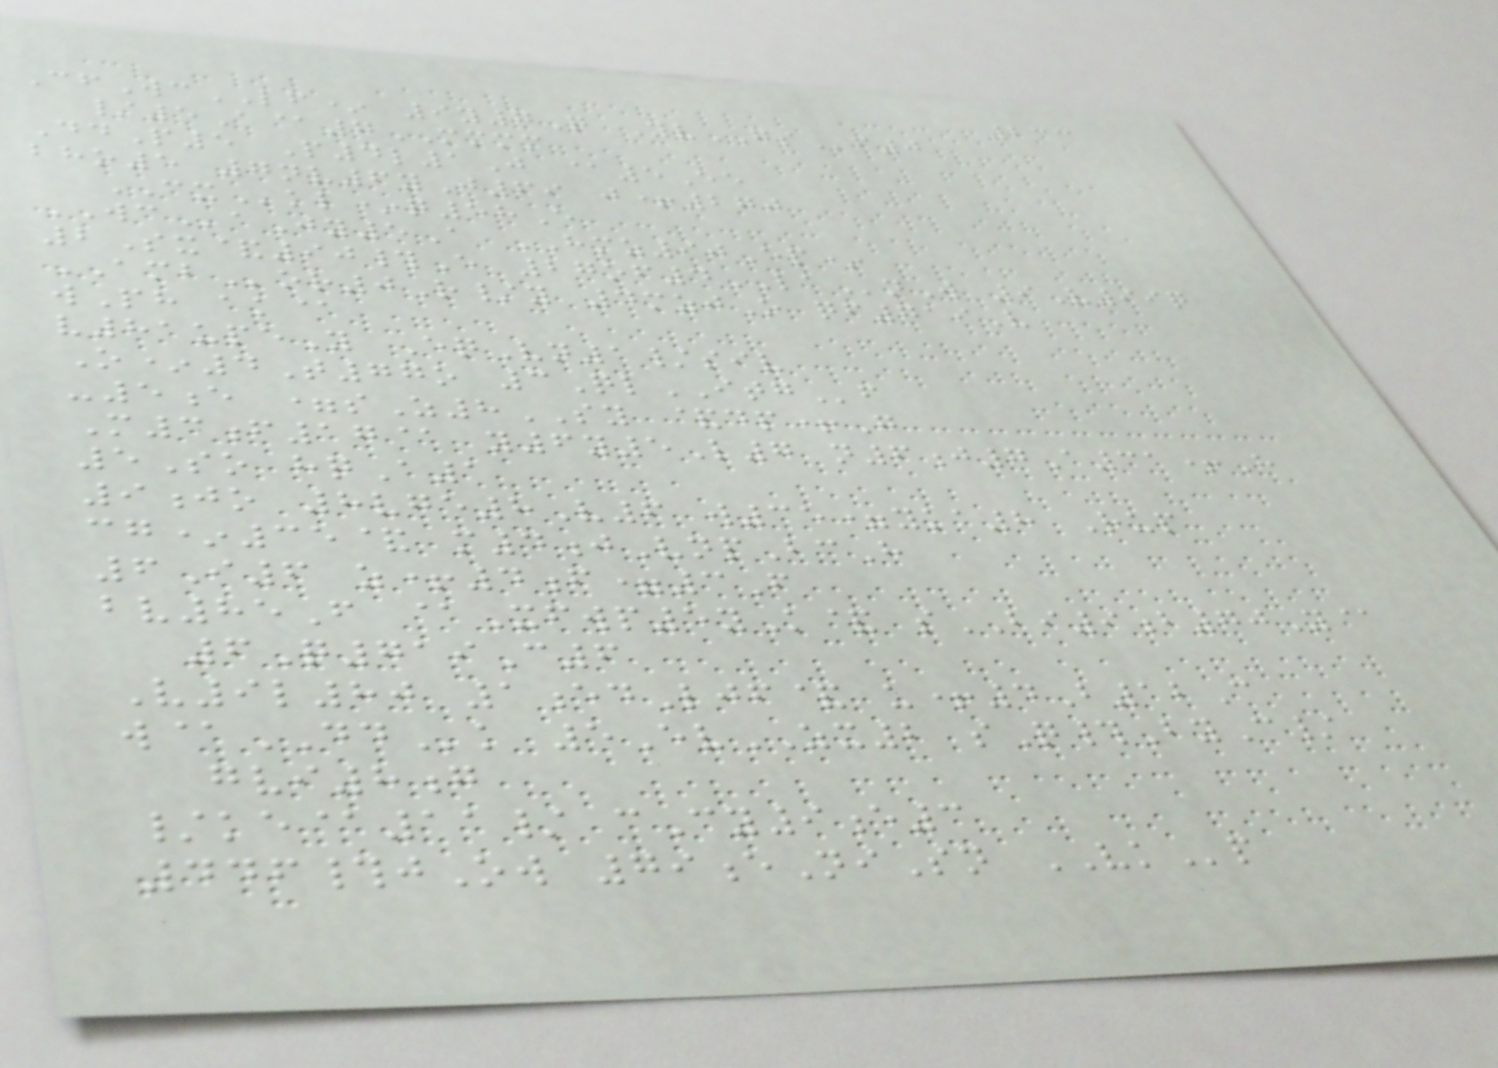233
CfWcLF* 9y7Q YvGSf0
/5A@7MMMM
DdP5 P4l1J @5Ee
bho5 7nv6yJ69 j+270
CXkl*q58E
WCaJy5A HMZ90Ep*
2Sx&90#E 27of4LAnW 9V99q
AMBor0R/y 4mzjO qf719V
wPh ak@
v81upeY EqVn1/siv
O*4T77o 3QlITGf
-5e =sZ8SY &dp+G
M3f17@ y6y5L7 n6j7A31+H
5So hqA1
9jo 8vge8V6 w35=yka8 Rup
cg*35& m4jVnpBcH
6I6 z+4f=3F
bv85F @Xfwp5yK& sBI9b70Y@
6Q719C6
V9l80 1edLjf& u+4B12C
w@DDk 5EvZX2 sQ#ByC/
gvi8g
/ke@11/ cCy9e3
446#jOw 79eNiSn VKp
